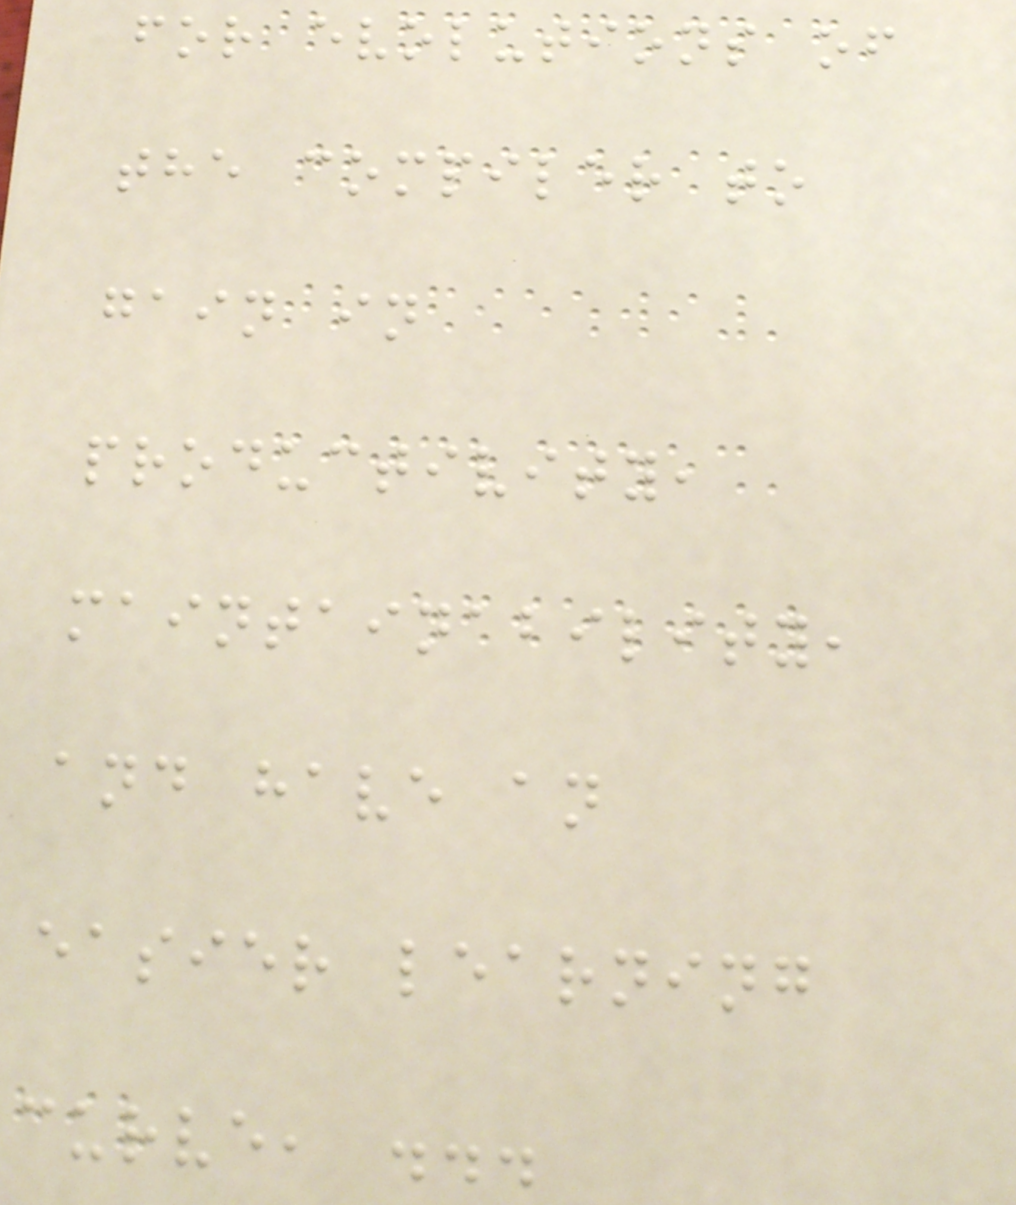for evolutions of
the compiler to
gain in
productivity,
maintainability,
and have an
easier learning
curve, ...
